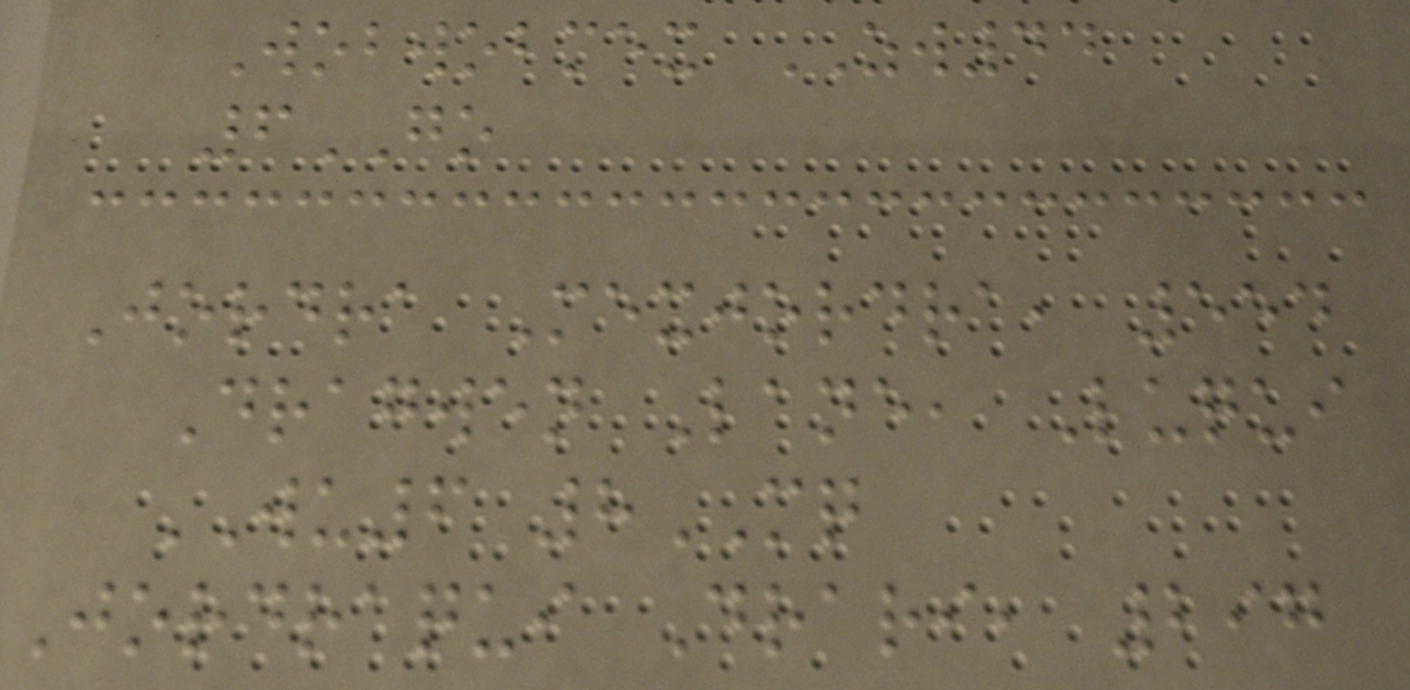Wobwobmex ZW44
6GO
Jordra Mexjordra, 554
Dragwen Lane, Luqui
WU6 8MQ
Jordraqui Drari, 297
